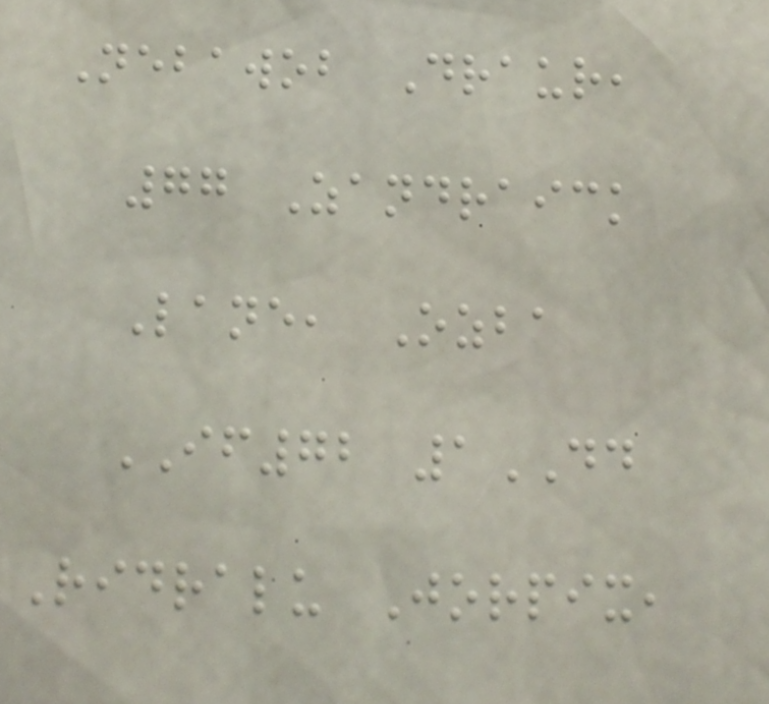Nebawob Draur,
77 Zandraick
Lane, Ozba
IF72 1DD
Ridralu Jorpix,
